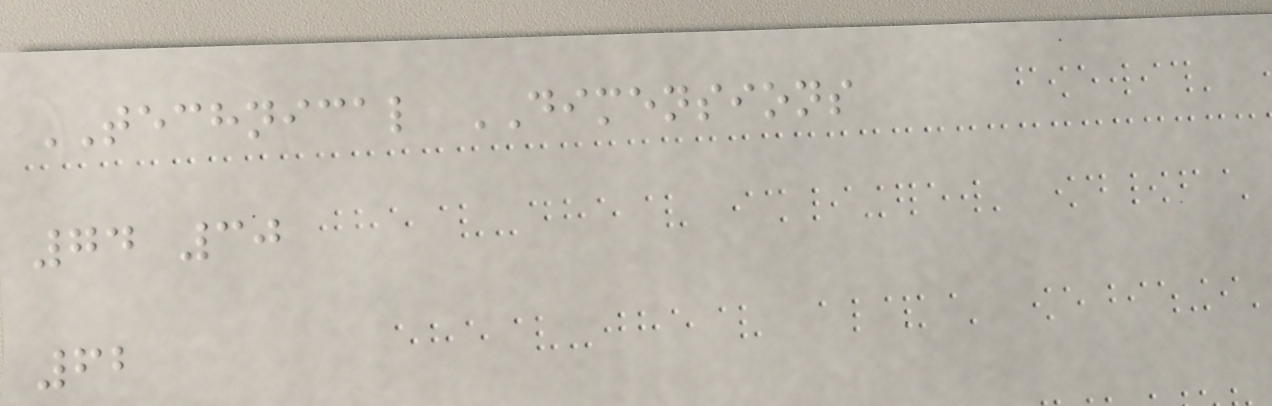TECHNICAL DIMENSIONS
74 30
62
